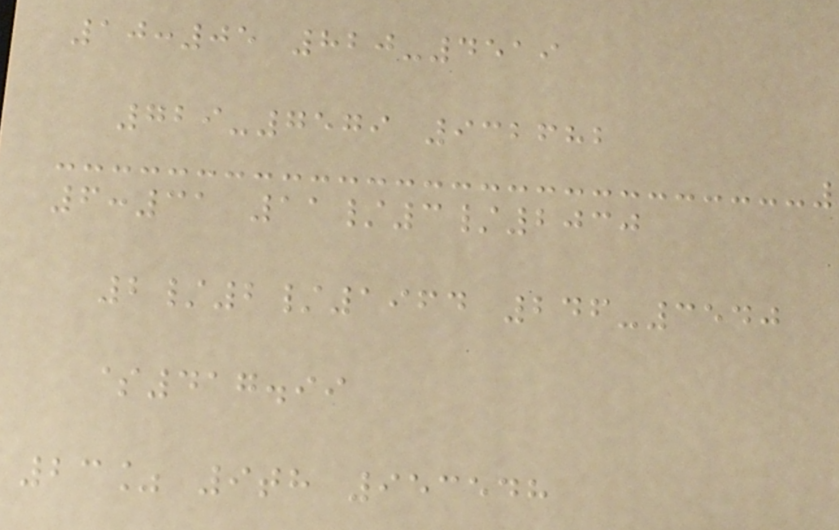10:05 820-4519
729-7579 932682
6:31 11/3/2030
2/2/1964 246-3540
$417.99
23% 9th 953548
